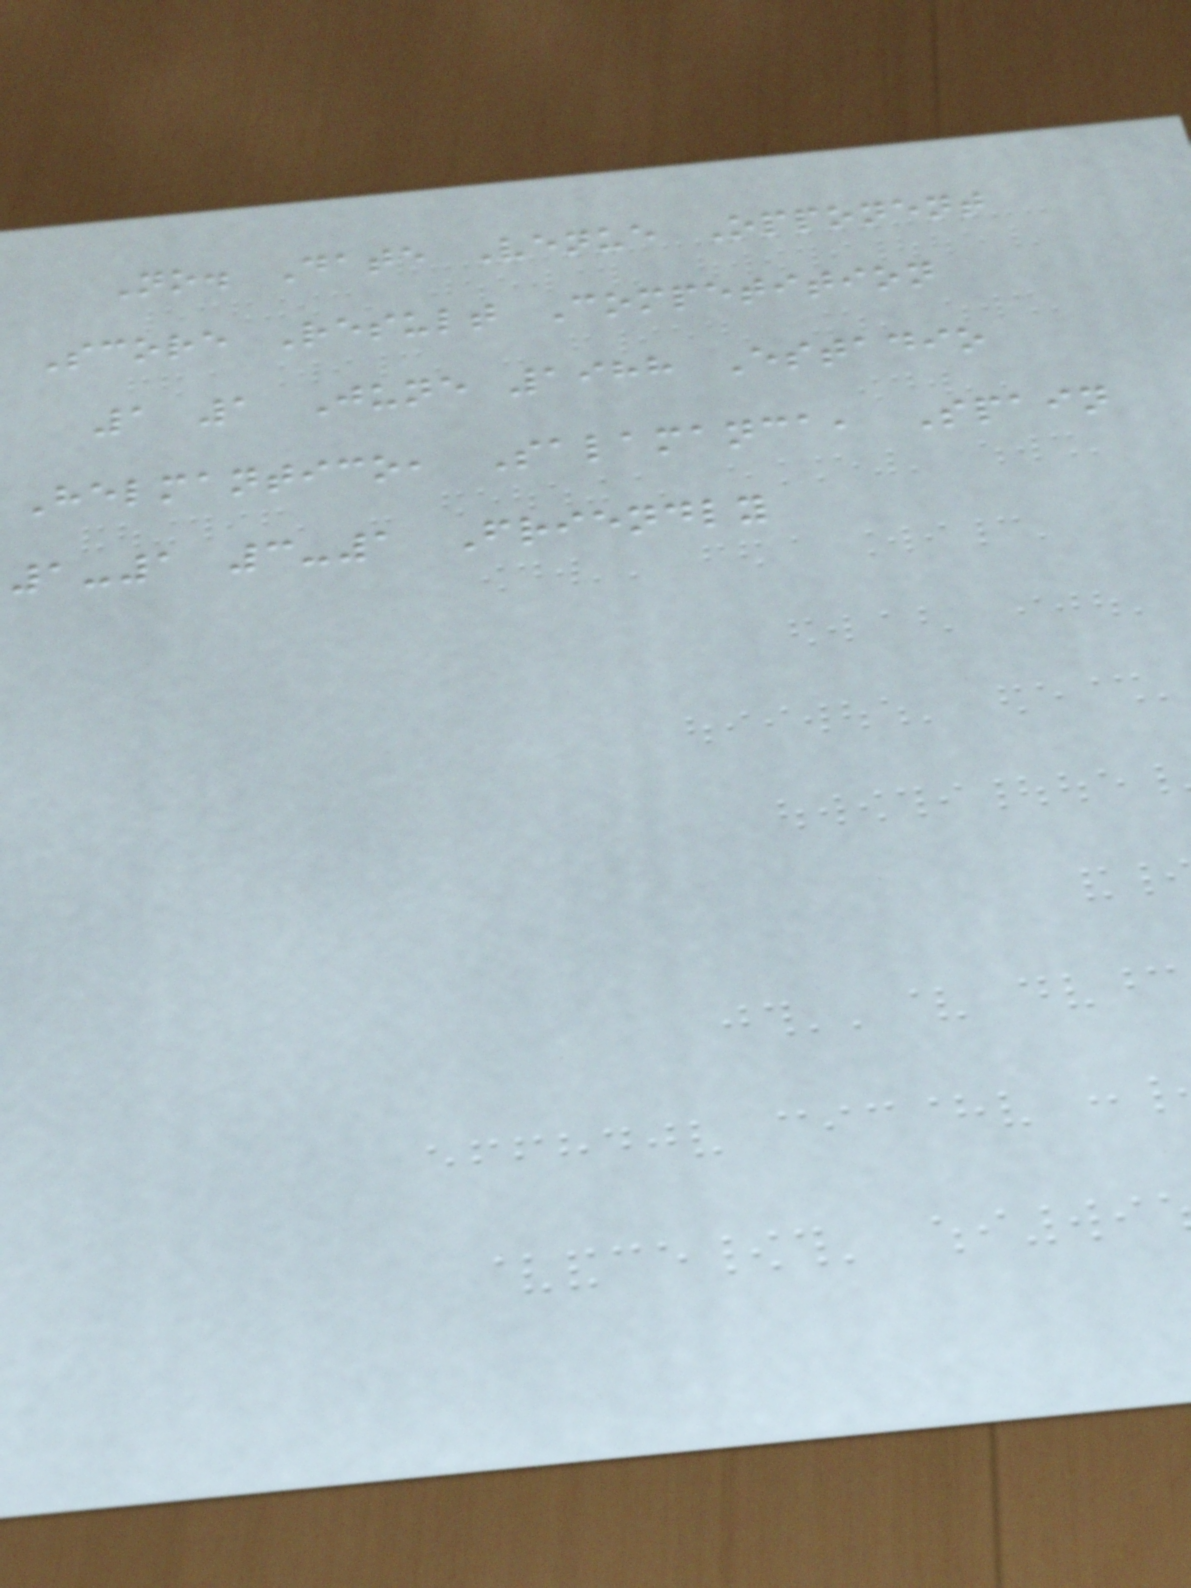No. Date Venue Opponent
Score Result Competition
1 1 June 1988 Estadio
Helmantico, Salamanca, Spain
1-1 3-1 Friendly
